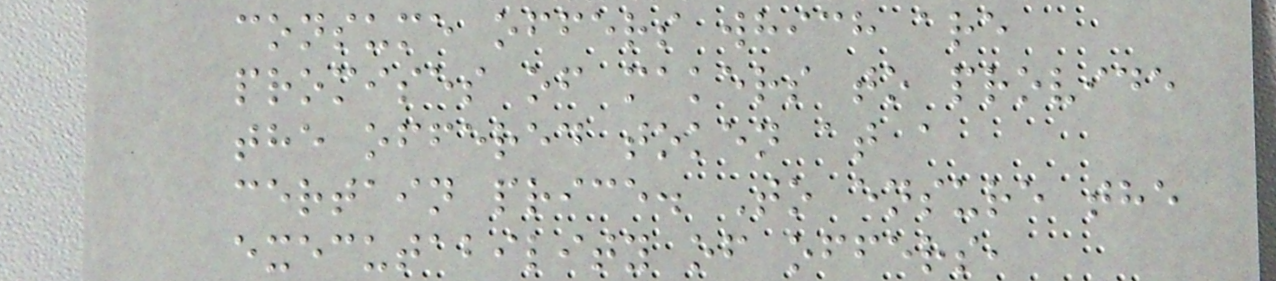consume offers which are
promises of makers to provide
the offered token at a
certain price. To ensure the
executability of offers,
